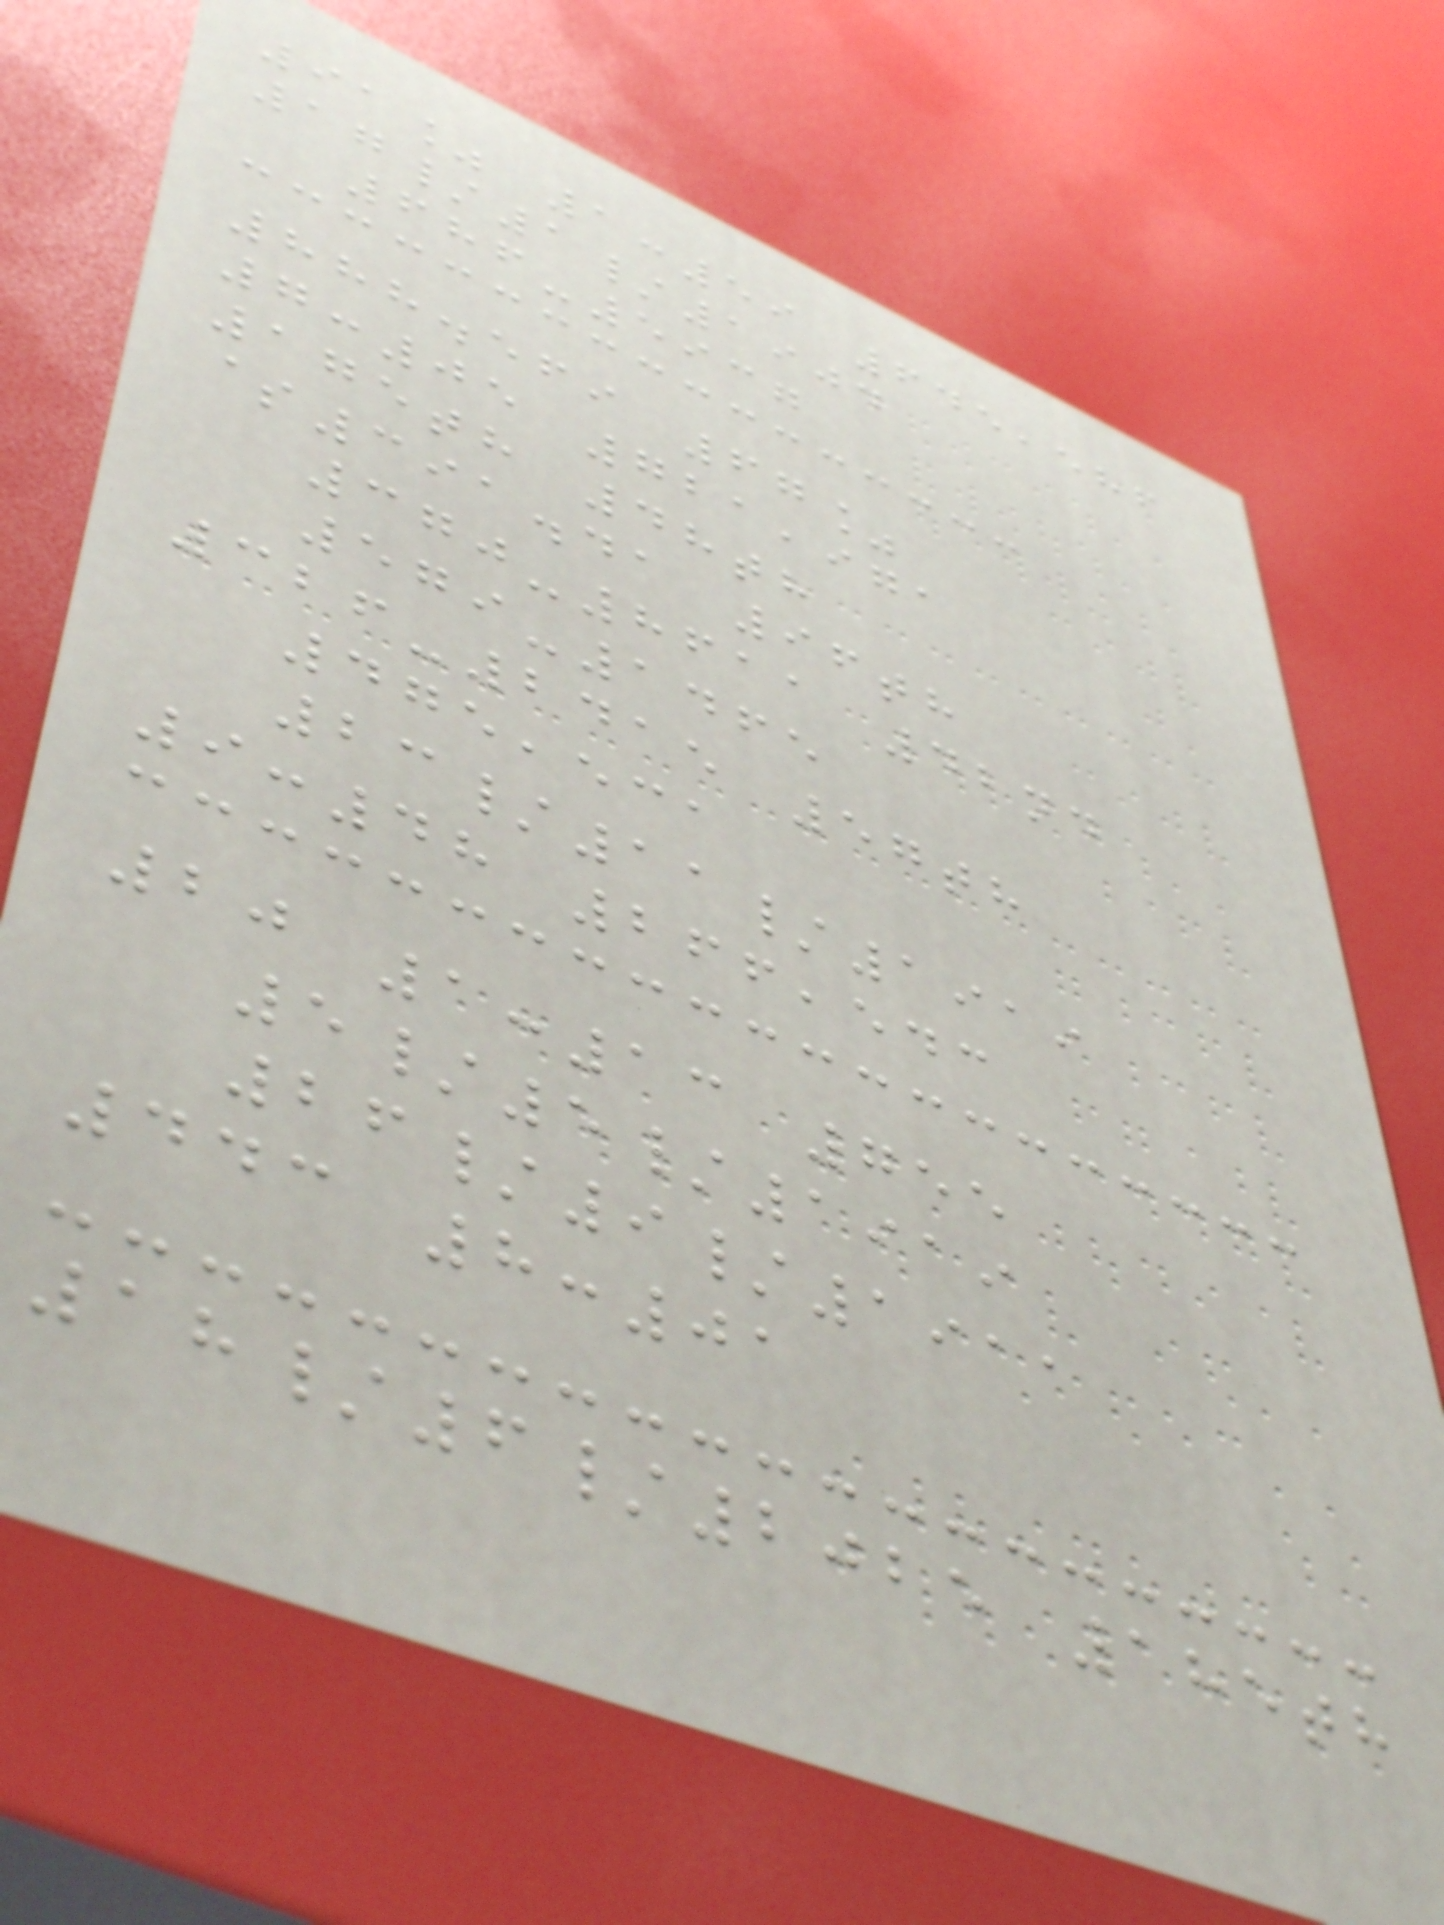91% 1:59 645,586
17/1/1904
686-5937
888.569 67%
7:05 721,971
175th 48th
$391.41 96th
370-8611 42nd
579-1465
326-2415 57th
475,531
23/11/1919
9:48 266,543
20 1:13 755
5/5/1919
26/9/1911
443 8:01
18/6/2025 185th
